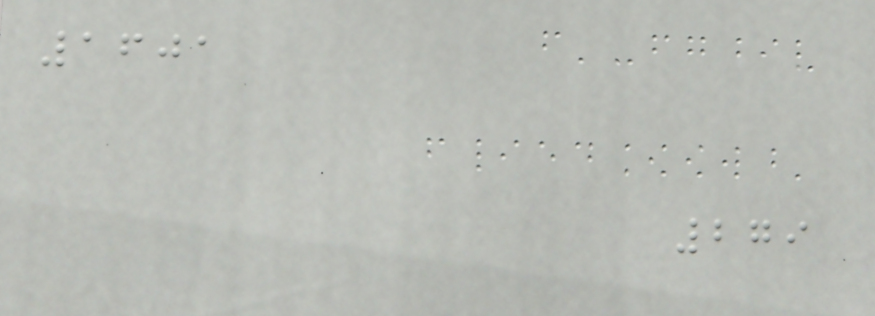1601
279
